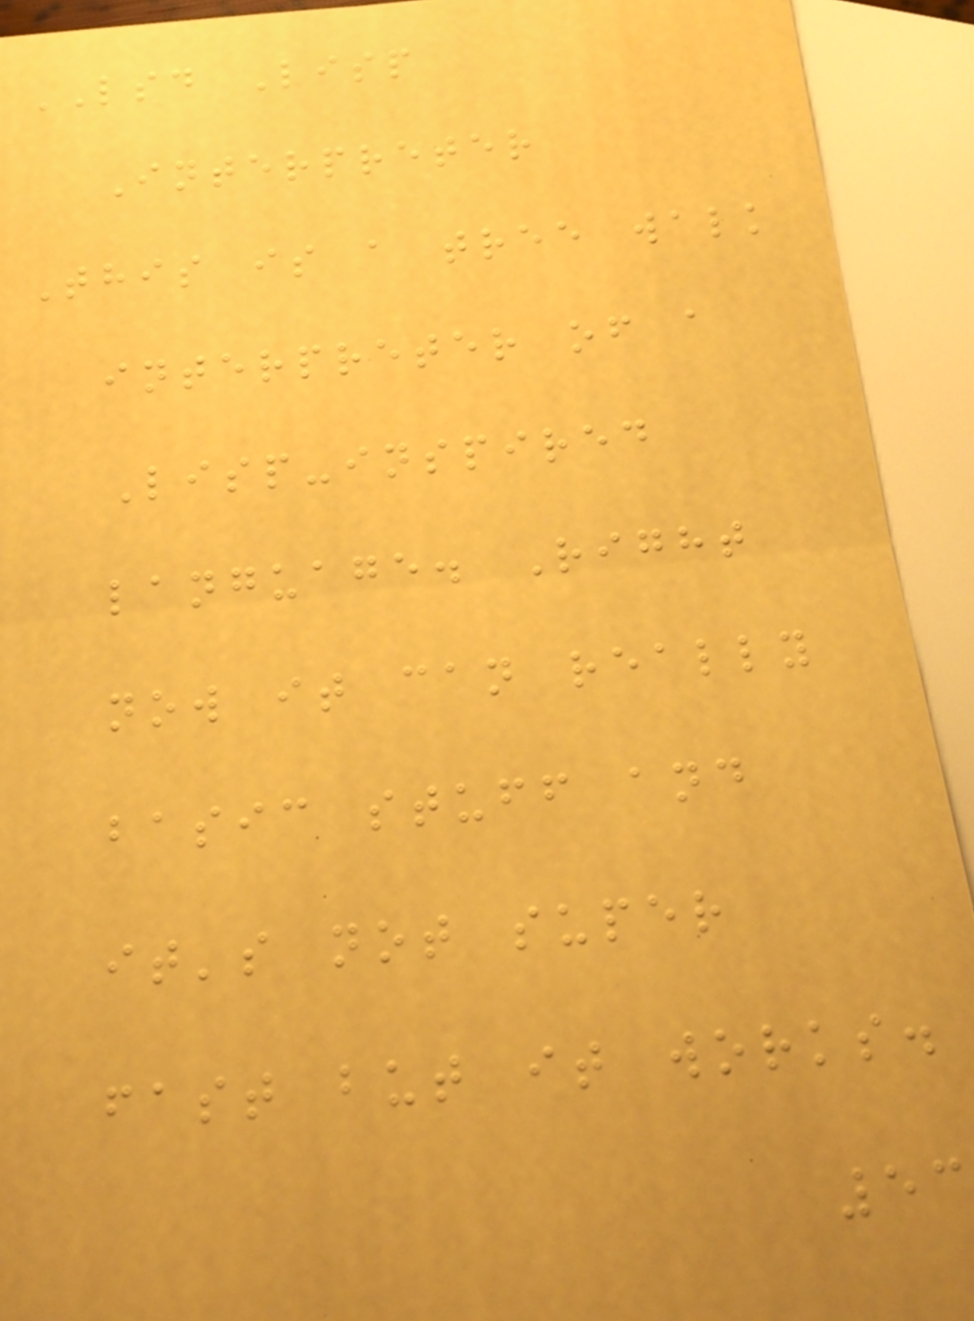LSD Lisp
Interpreter
This is a tree walk
interpreter of a
Lisp-inspired
language. Right
now it can really
basic stuff and
it's not super
fast but it works.
53
